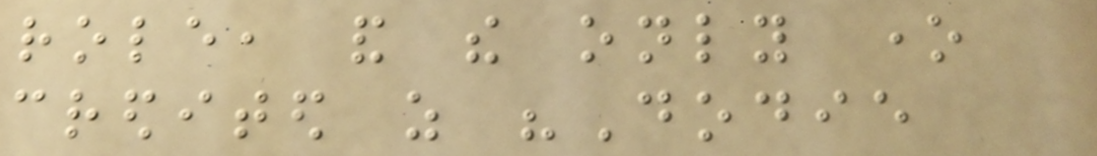role, and the only one
credited as "Dodie
